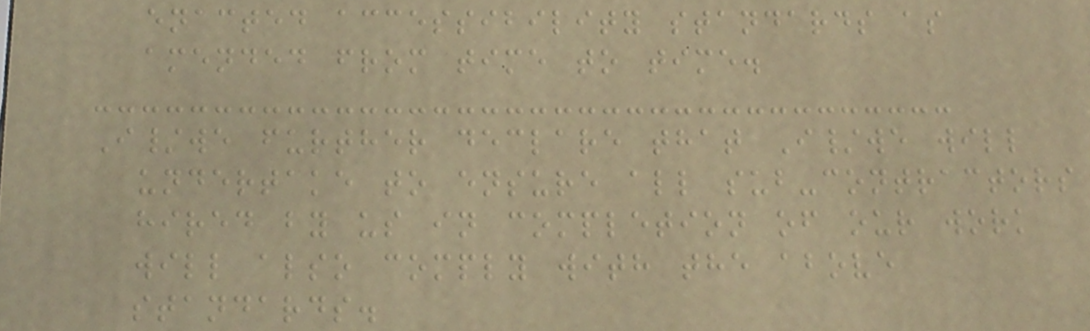enacted accessibility standards as
amended from time to time.
I/we further declare that I/we will
undertake to ensure all sub-contractors
hired by us in completion of our work
will also comply with the above
standards.
